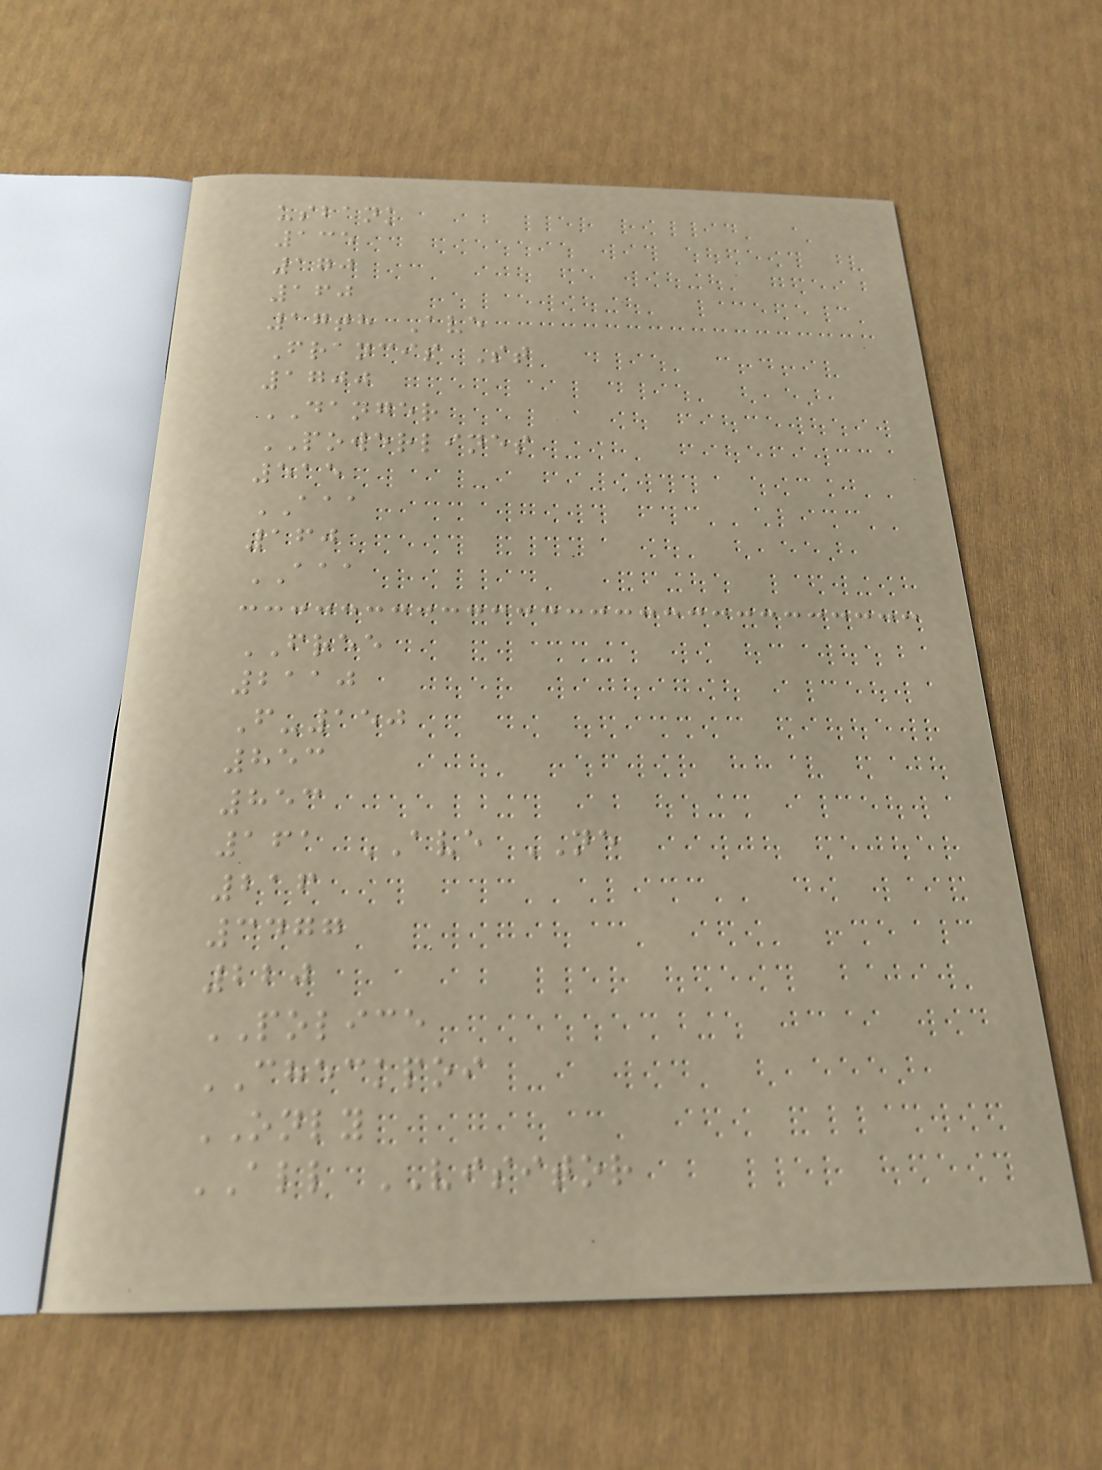usbank
135
170
160
17th Ave
Francis St
1700
DANGER
POWERLINES
515
AAA
160
AAA
FREE
2110
F-150
853
853
161 AVE NE
216
3477
220
POLICE
CHECKPOI
ONLY
ALL VISITOR
